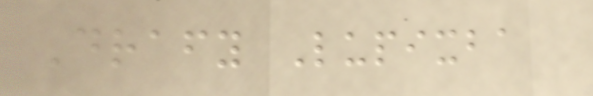Drafy Lupixba
